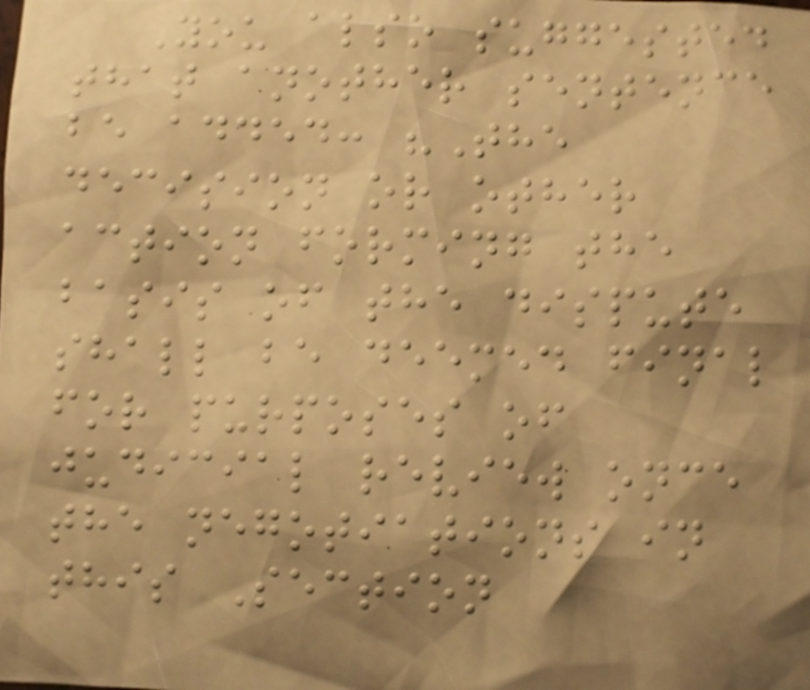You also suggested
that another sentence
be added: "The
decision or other
action forming the
basis of the dispute
shall be deemed final
for purposes of
judicial review once
the negotiations in
this Section
